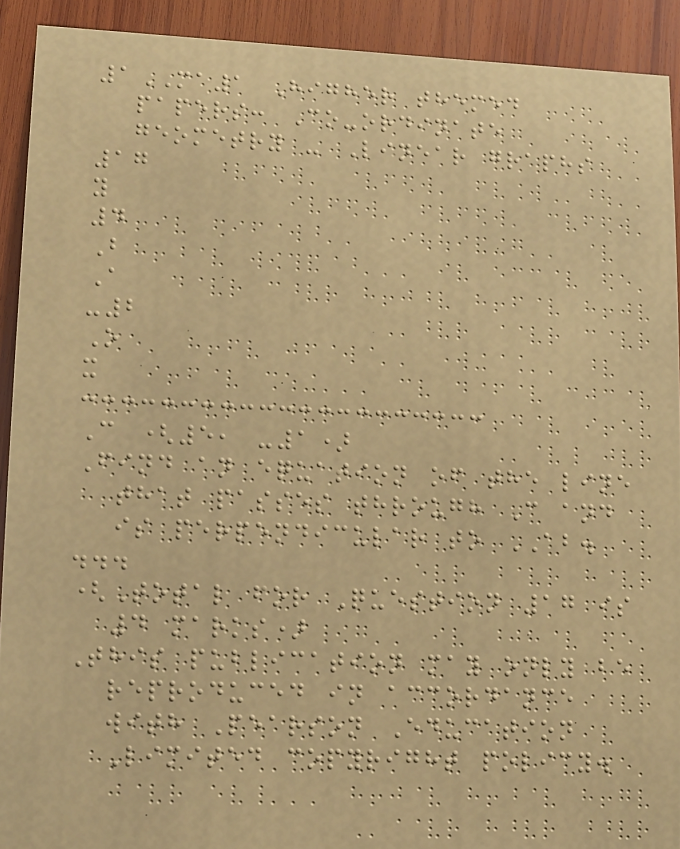1MA1 Higher themed
papers: Co-ordinate
geometry - Linear graphs
17
y
4
B
A
-2
O
x
C (5, -1)
Find an equation of the line
that passes through C and
is perpendicular to AB.
...
(Total for Question 17 is
4 marks)
This publication may only be
reproduced in accordance
with Pearson Education
Limited copyright policy.
